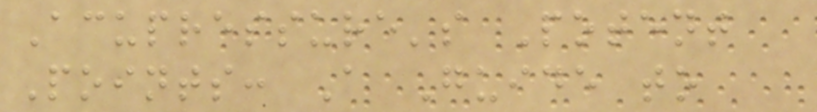Acupressure's Potent
Points: A Guide to
